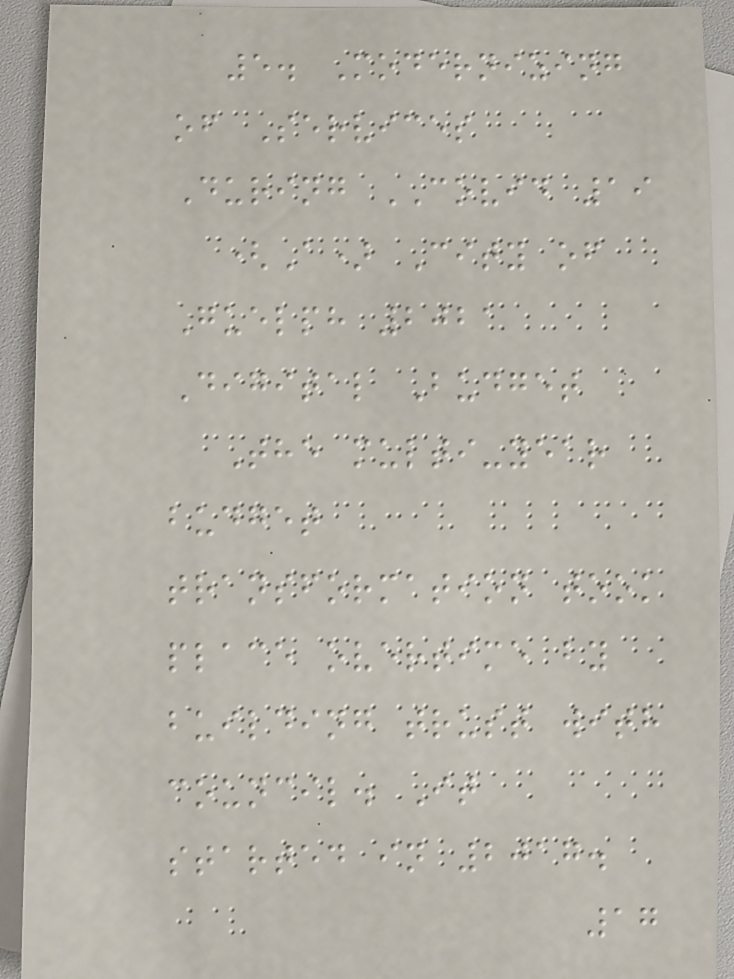5. Modernizing
of Services
During COVID 19
(A) City of
Guelph 2021
Digital Budget
The multi-year
budget
transformation took
place overtime by
building trust with
council. It
started in 2017.
17
